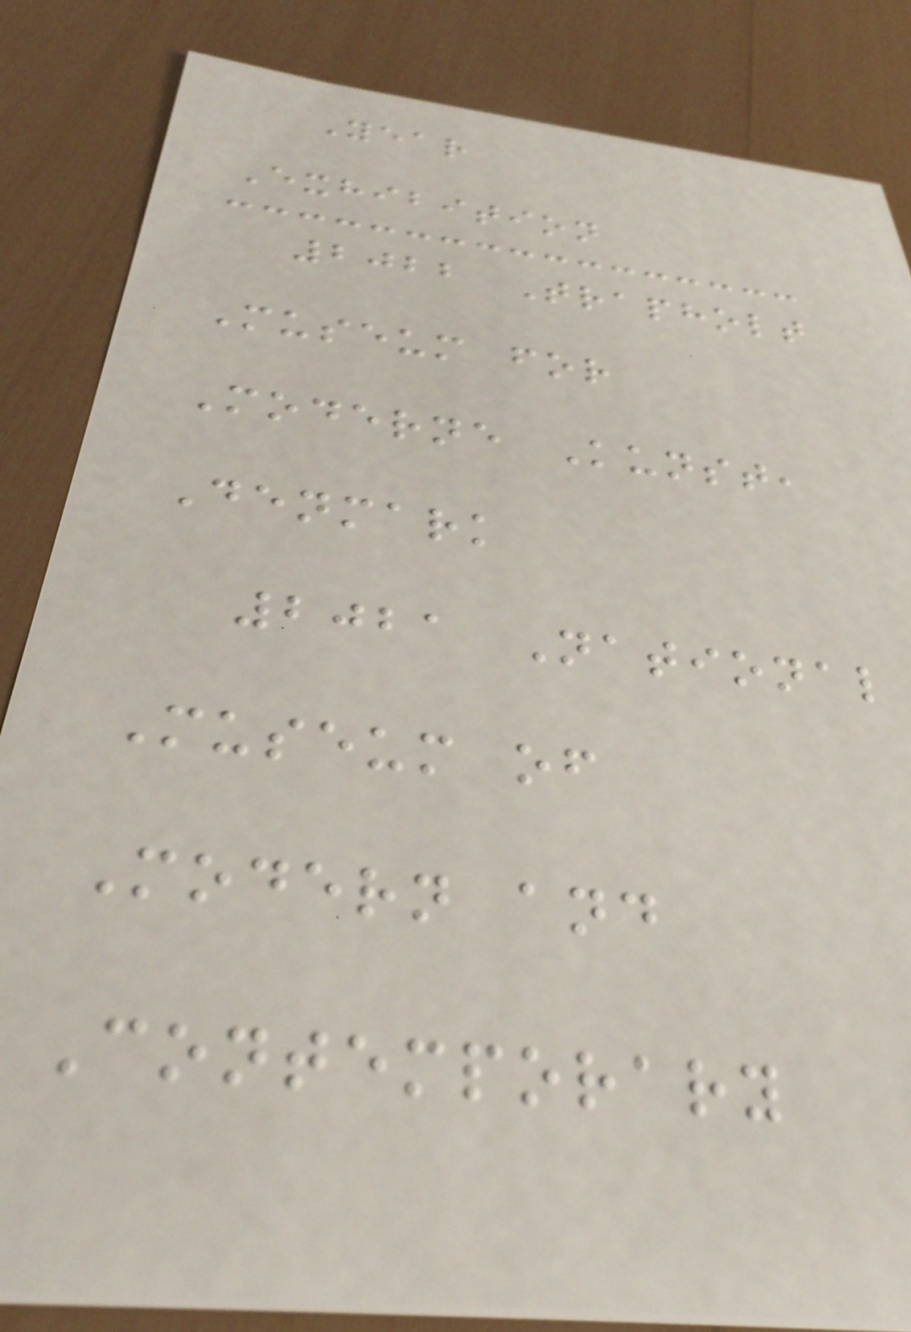Year
Exhibition
2022 Trapholt
Museum for
Moderne Kunst,
Denmark
2021 National
Museum of
Modern and
Contemporary
